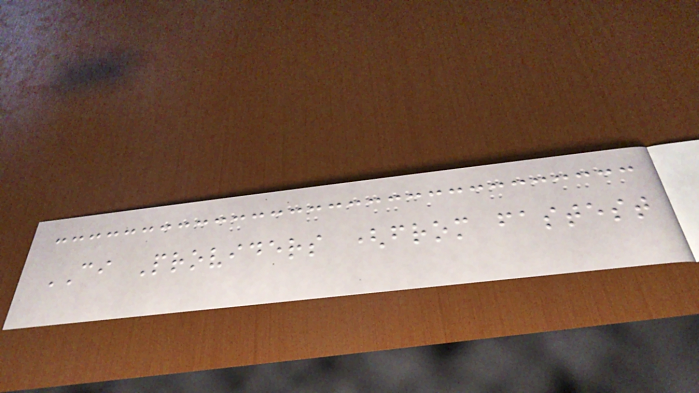CI Providers (from fastest
